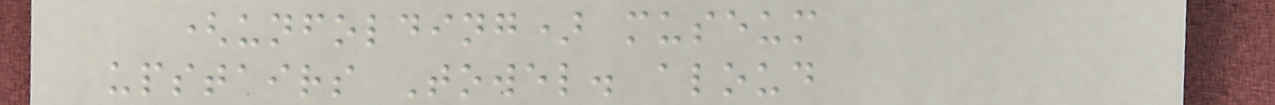(unfolding) museum
upstairs Towel. aloud
